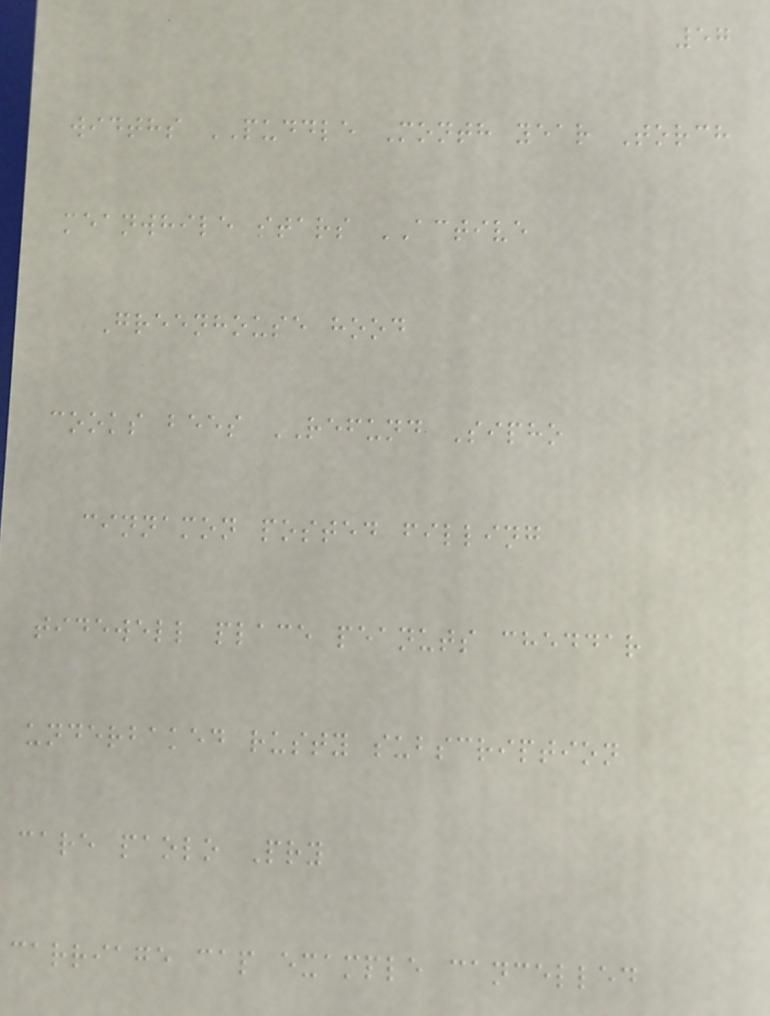57
widths PUDDLE Month year Torch
meanwhile stars ACTIVE
Greenhouse hood
cooks bees REFUND Sipho
cinnamon posted filling
tidewell place peanuts cheddar
underbaked rusty subscription
care paolo Pry
carriage cap example cancelled
